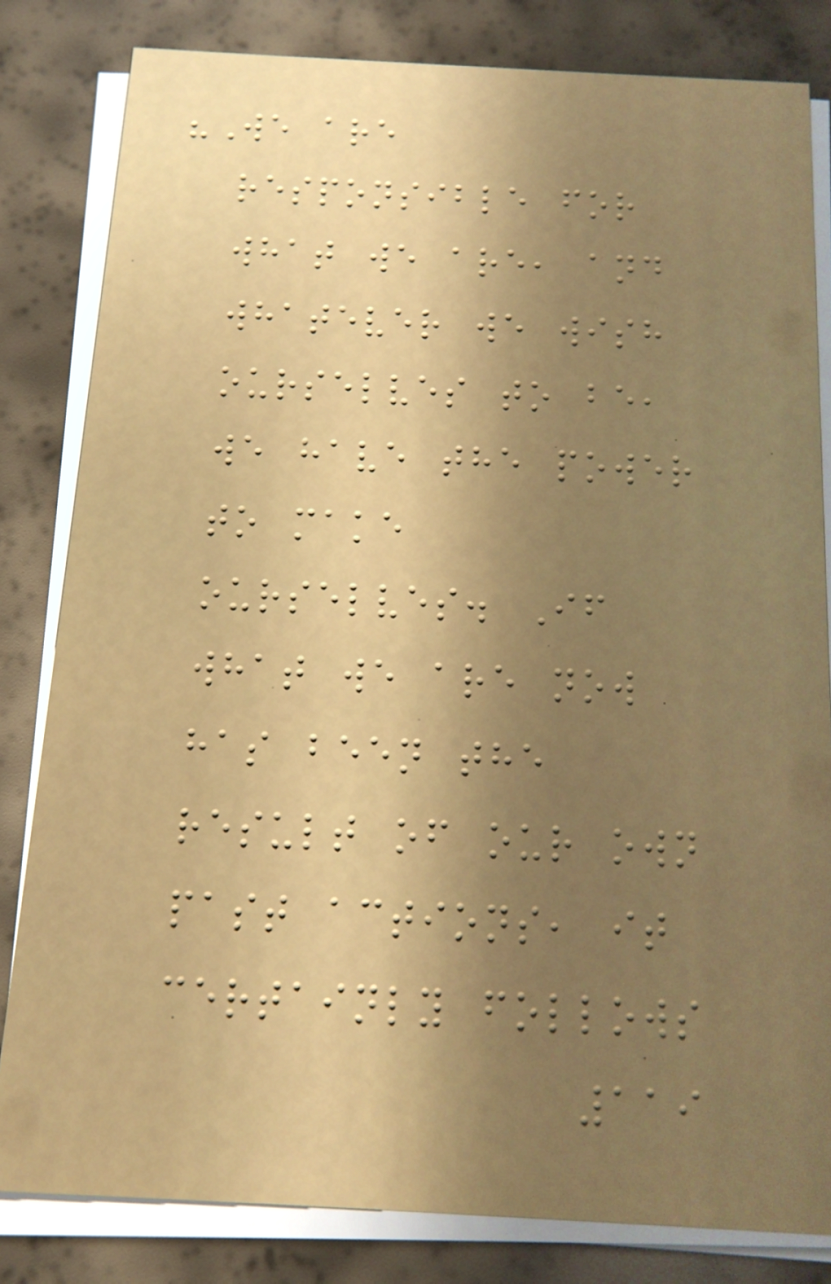"We are
responsible for
what we are, and
whatever we wish
ourselves to be,
we have the power
to make
ourselves. If
what we are now
has been the
result of our own
past actions, it
certainly follows
119
